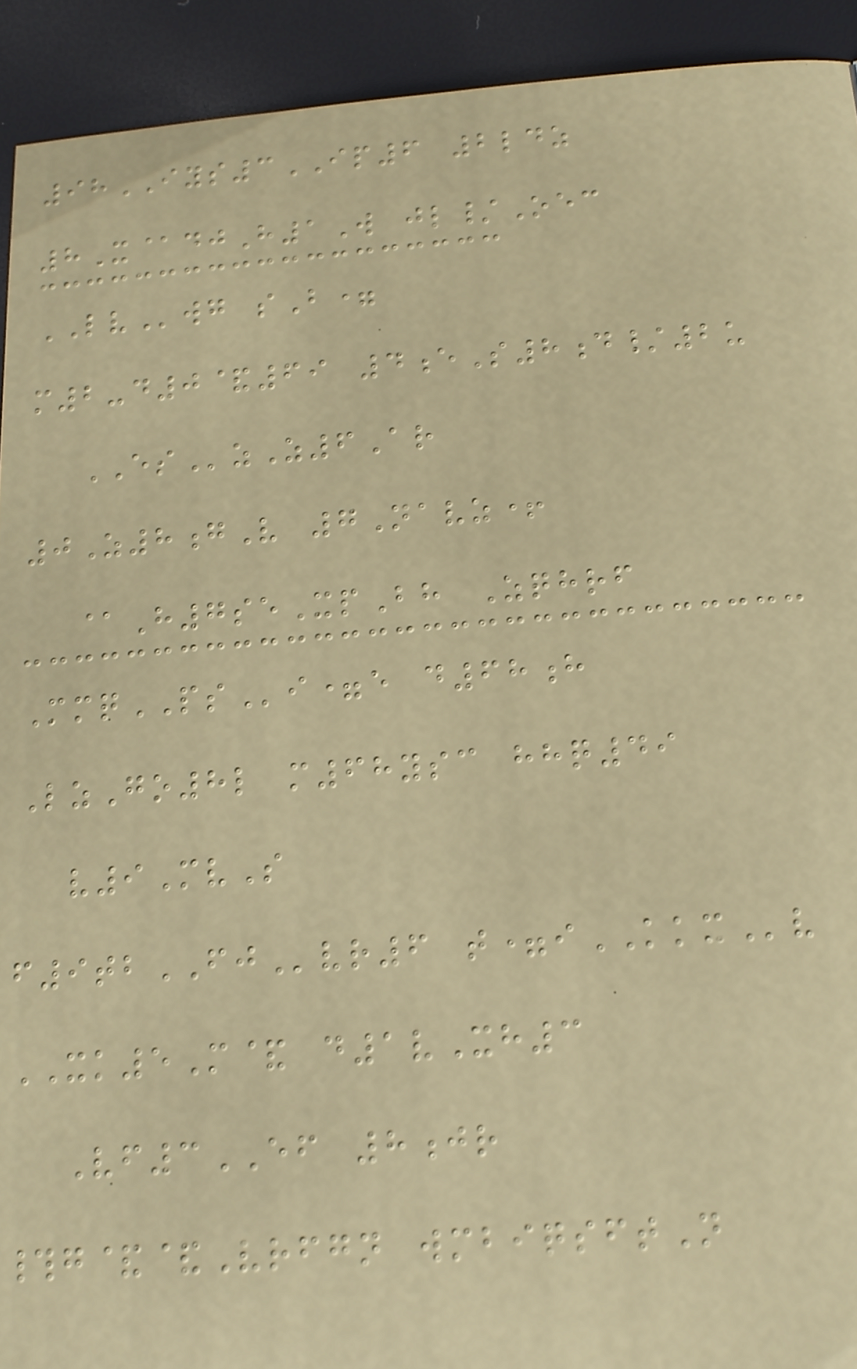98IYS3IP6 2ldz
8X@djH1W jl/Oec
LVwg sB=
m2-d0&69 4eS8d/2u
ESzZ6Ar
0Z8gV 7Navz+
@H7seXpBh Zqhrf
MmqPSi=e d68h
LzGo8l m68ysc hhq49
v9MvS
f9tbFJvr6 t=iKKXv
XK5M& d1vXh3
Vf3EF 8jr
#g&&Vrfgn wmbiqsftN
